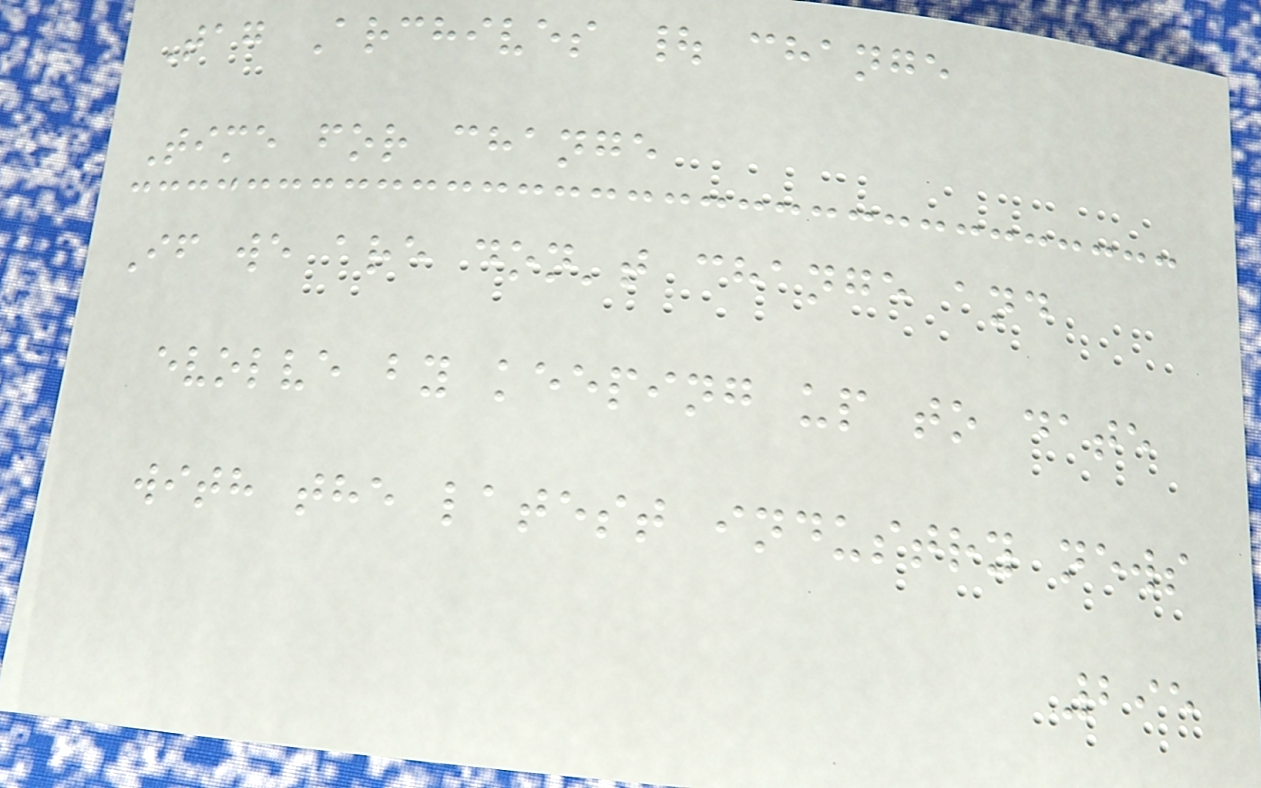Tag Archives | change
Time for change
If we are don't change and
evolve by keeping up to date
with the latest industry news
295
